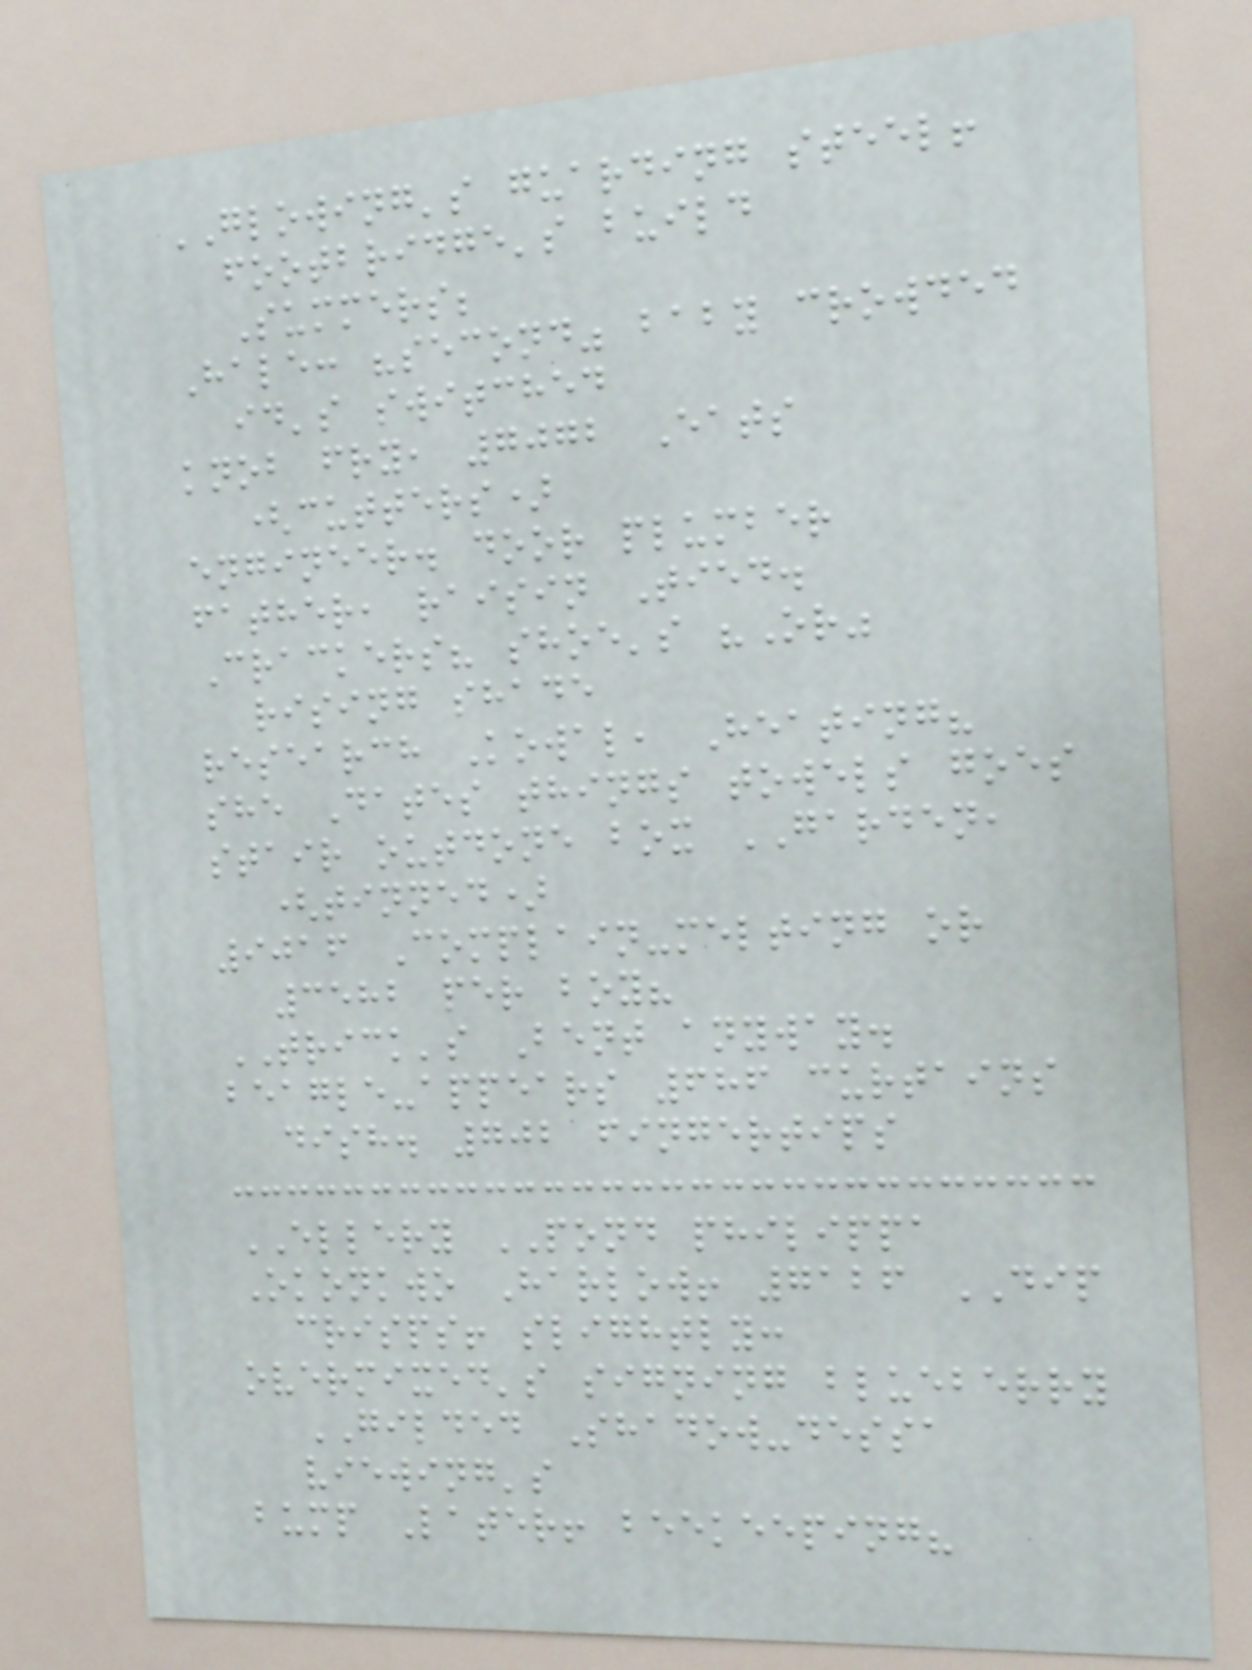GLOWING's guarding steel!
footbridge's build
Summers;
Hale: "second" baby crowded
id's switched
knob fry, 7072 Eats
(cutters)
engineer. door plumber
father, raisin Tied.
Crackers? shoe's "Or"
rising shade
research Kowal, Heating?
she Dates things towels goes
stair outdone box GARDEN,
(tinned)
9016 Complain-melting or
3582 per boy?
TRICK's Bent anyway.
beagle-appears 686 curtains
dish. 702 fingertips
ELLERY POND philippa
Okonkwo Harlow! 7126 DIP
crisps! slightly:
overmixed's signing blueberry
GILDED Shadow-dessa
viewing's
bump Later! beekeeping?
